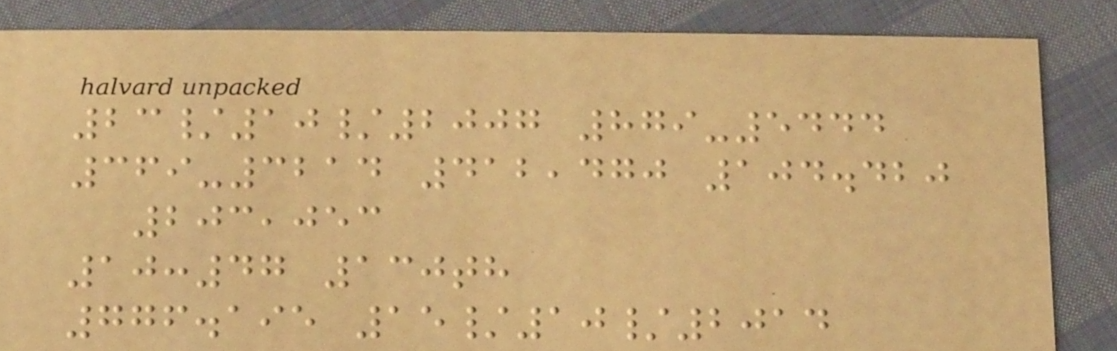23/10/2007 879-5444
369-3214 412,470 104.420
203,053
10:47 130th
776.195 15/10/2014
